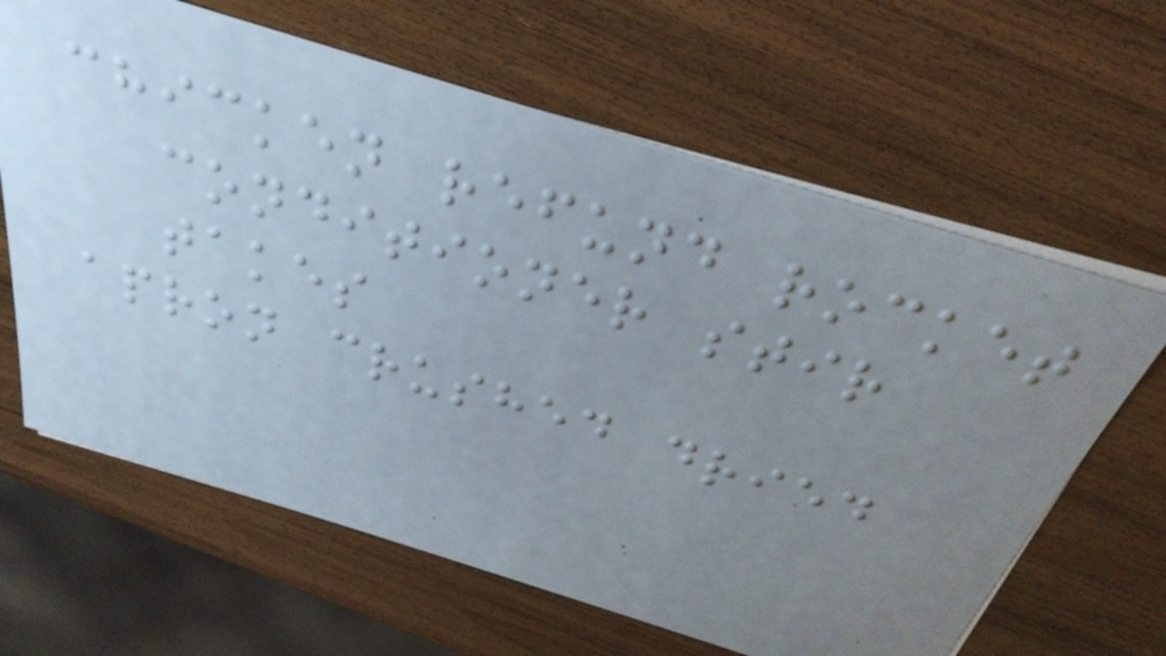chicken refund rocket
conditioner stir
takes
apron crushed dried
